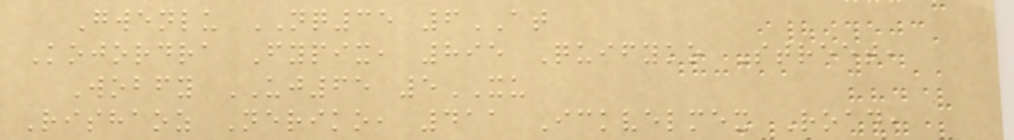Gwenlu NQ35 6AT
Kojordra Fypix, 895 Quifyko Street,
Wobfy UJ65 5XU
Rishaoz Neriko, 411 Ickvelmex Road,
